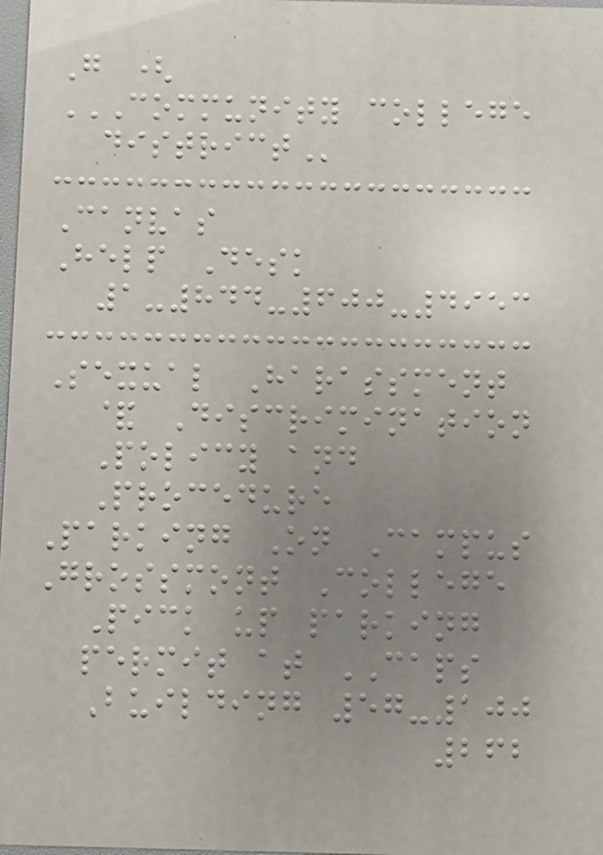G (
COMMUNITY COLLEGE
DISTRICT
Canvas
Help Desk
1-844-600-4953
Sexual Harassment
& Discrimination
Policy and
Procedure
Parking On Campus
Grossmont College
Pick up parking
permit at CAPS
Building 57-100
262
